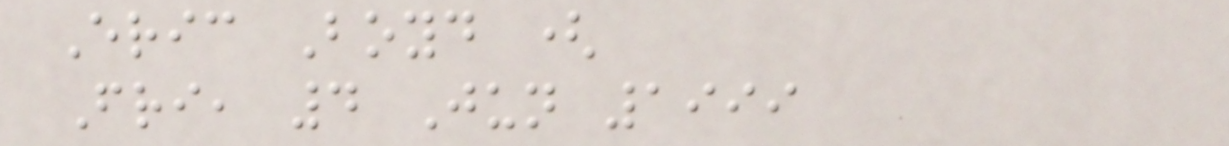Eric Boyd (
Fri, 4 Jun 1999
